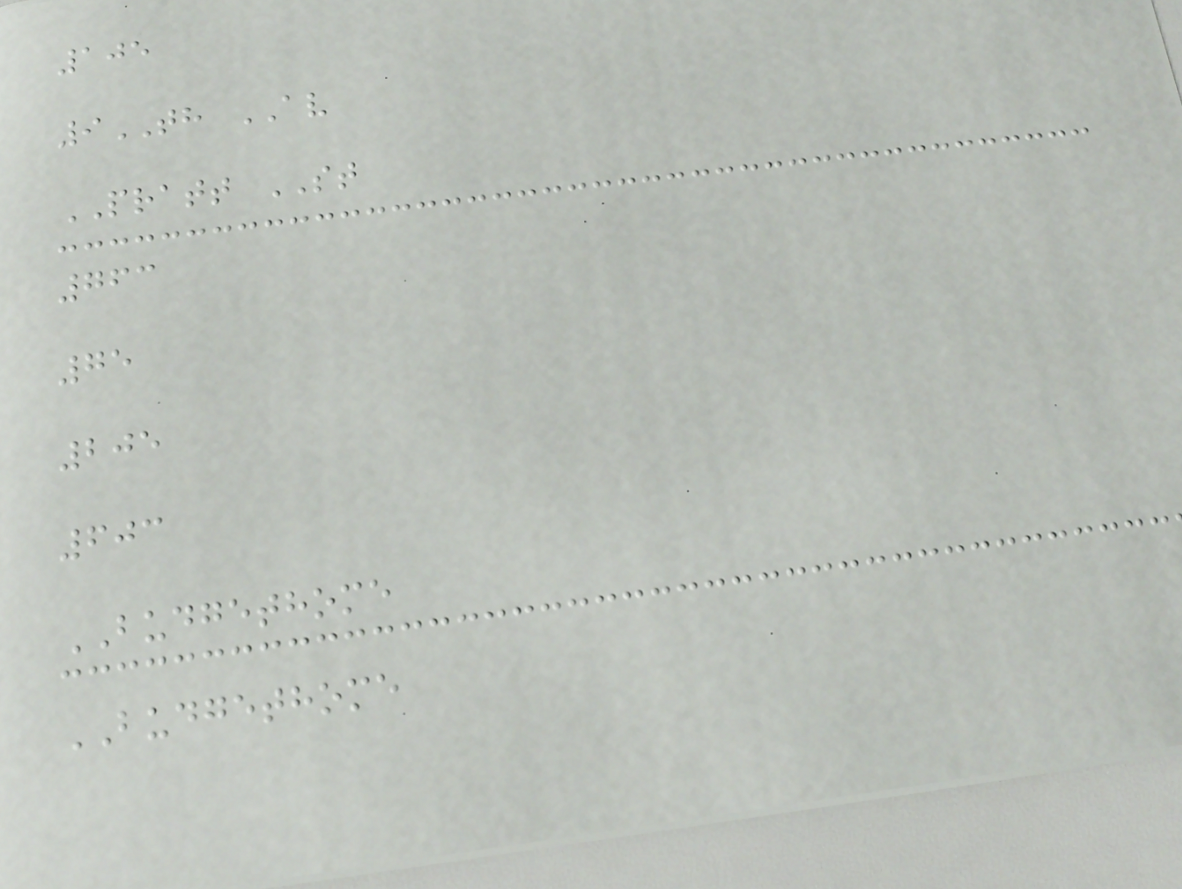105
9TH AV
PRATT ST
763
75
205
603
BUDGETHOME
BUDGETHOME
